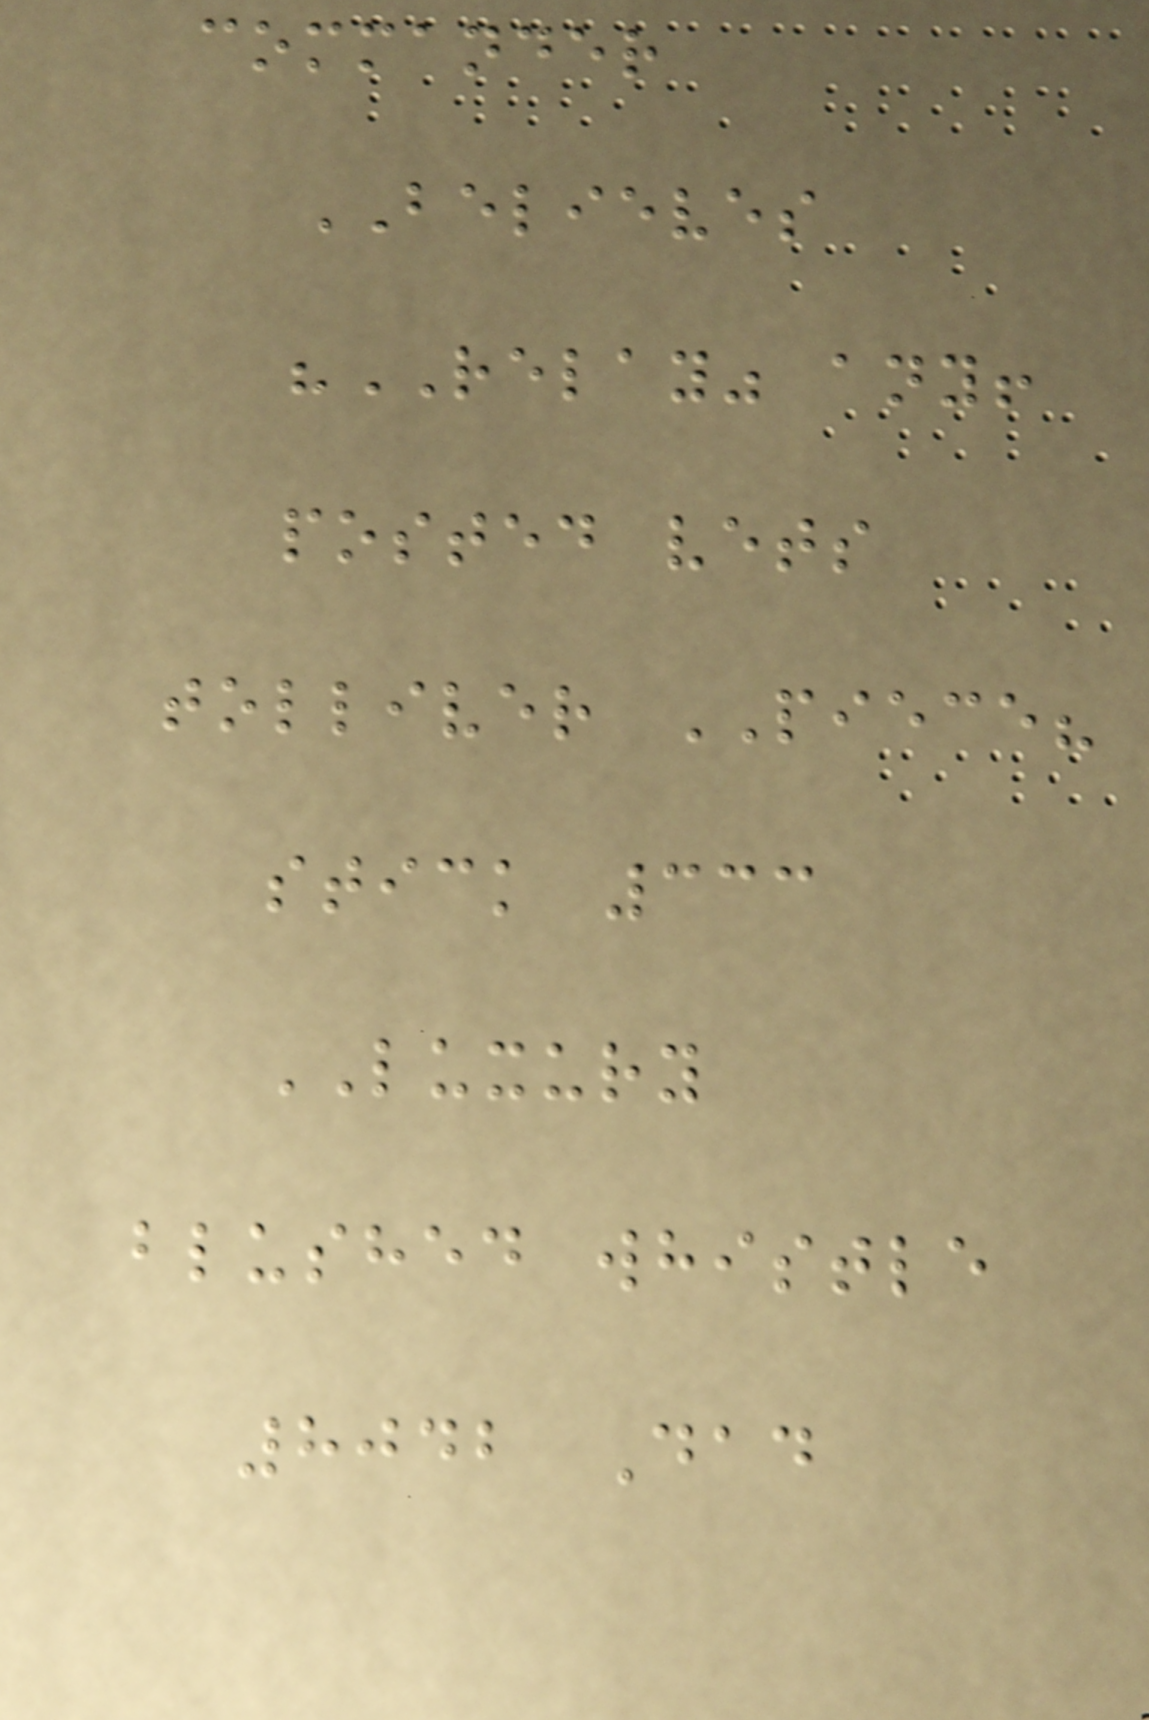commander
BELIEVES
"RELAY" any!
posted vets
tolliver PIECE?
stick 333
LUXURY
blushed whistle
8042 Dad
